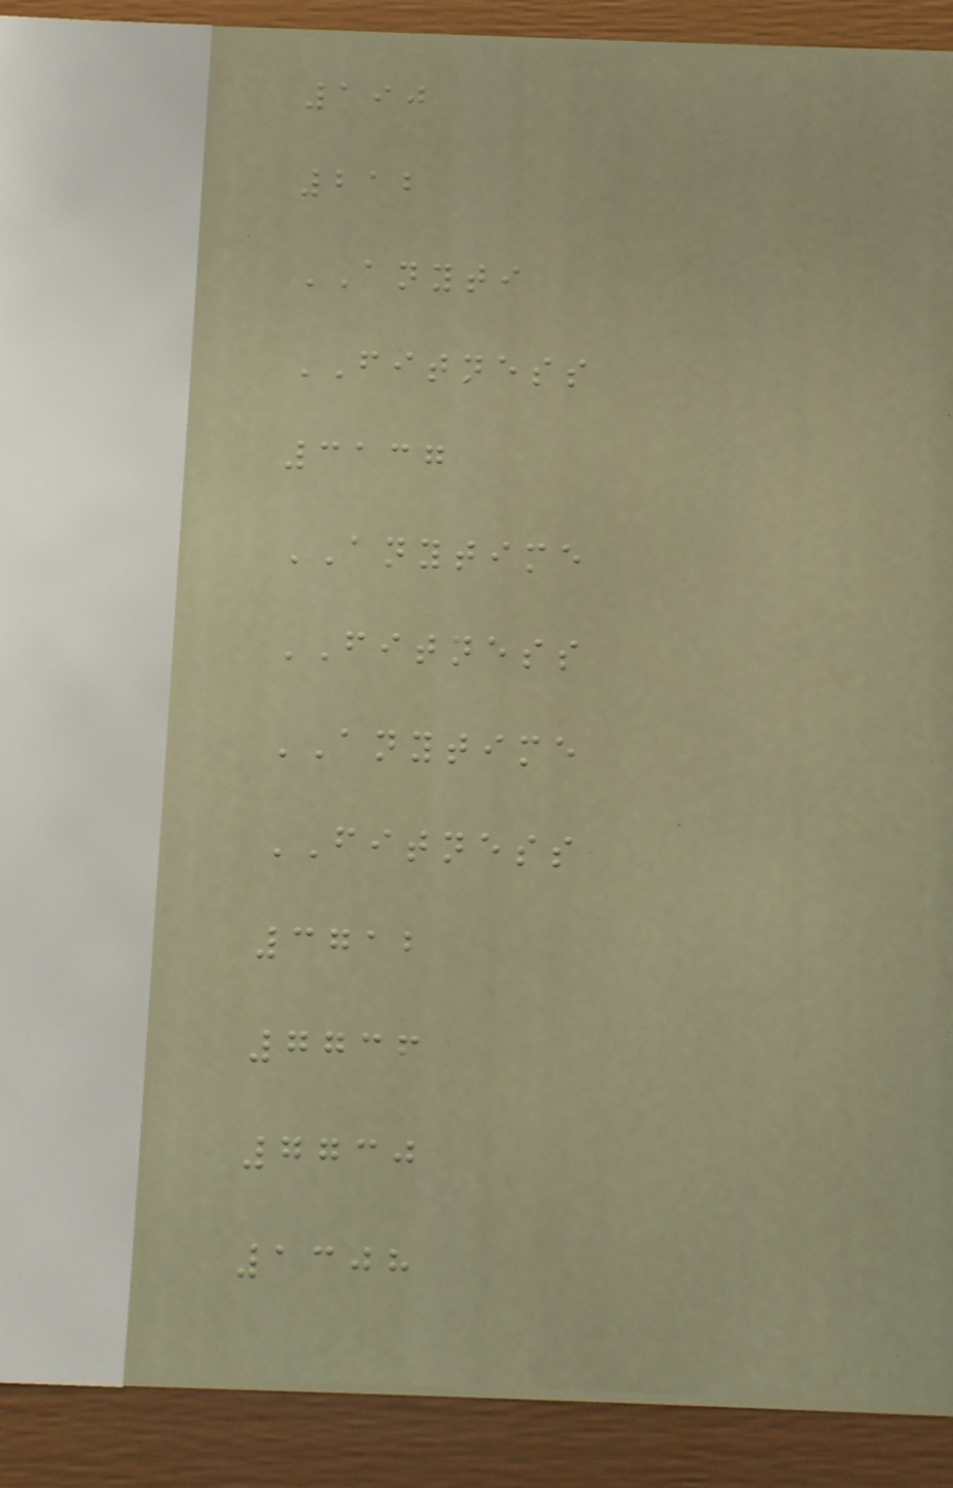190
212
ANYTI
FITNESS
3137
ANYTIME
FITNESS
ANYTIME
FITNESS
3712
7736
7730
1308
